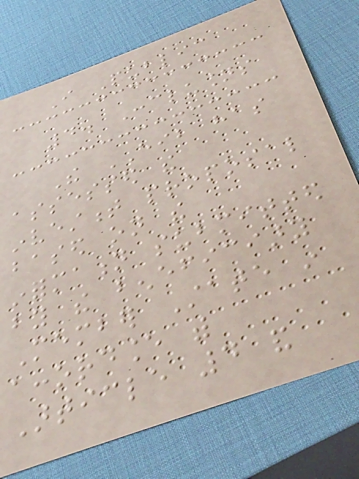I Public
4. Conclusions
The EIB has
assessed the
investment proposal
based on the
information submitted
by the beneficiary
Member State in
accordance with
Article 4 and
